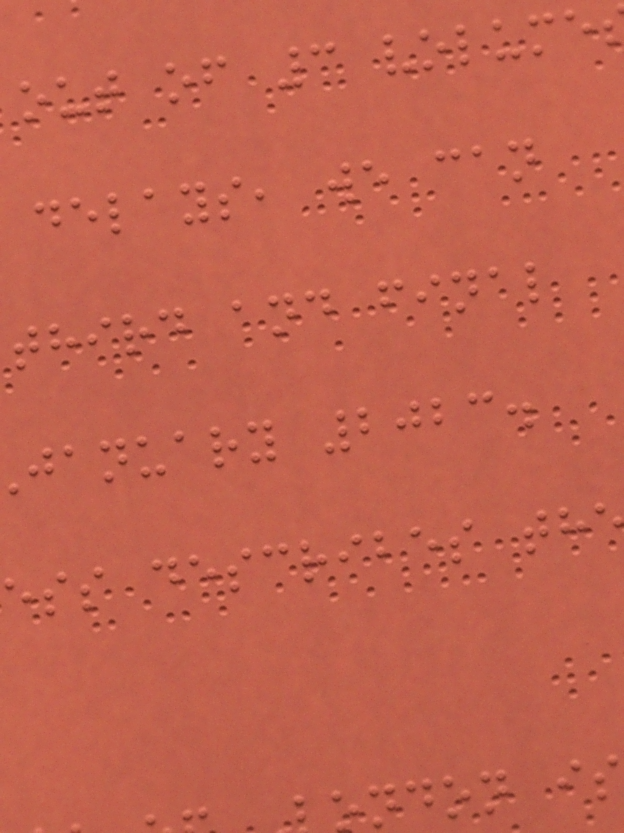out of 3 volume
delays, we can
third and final
january 2023.
ess describes th
ndon is
